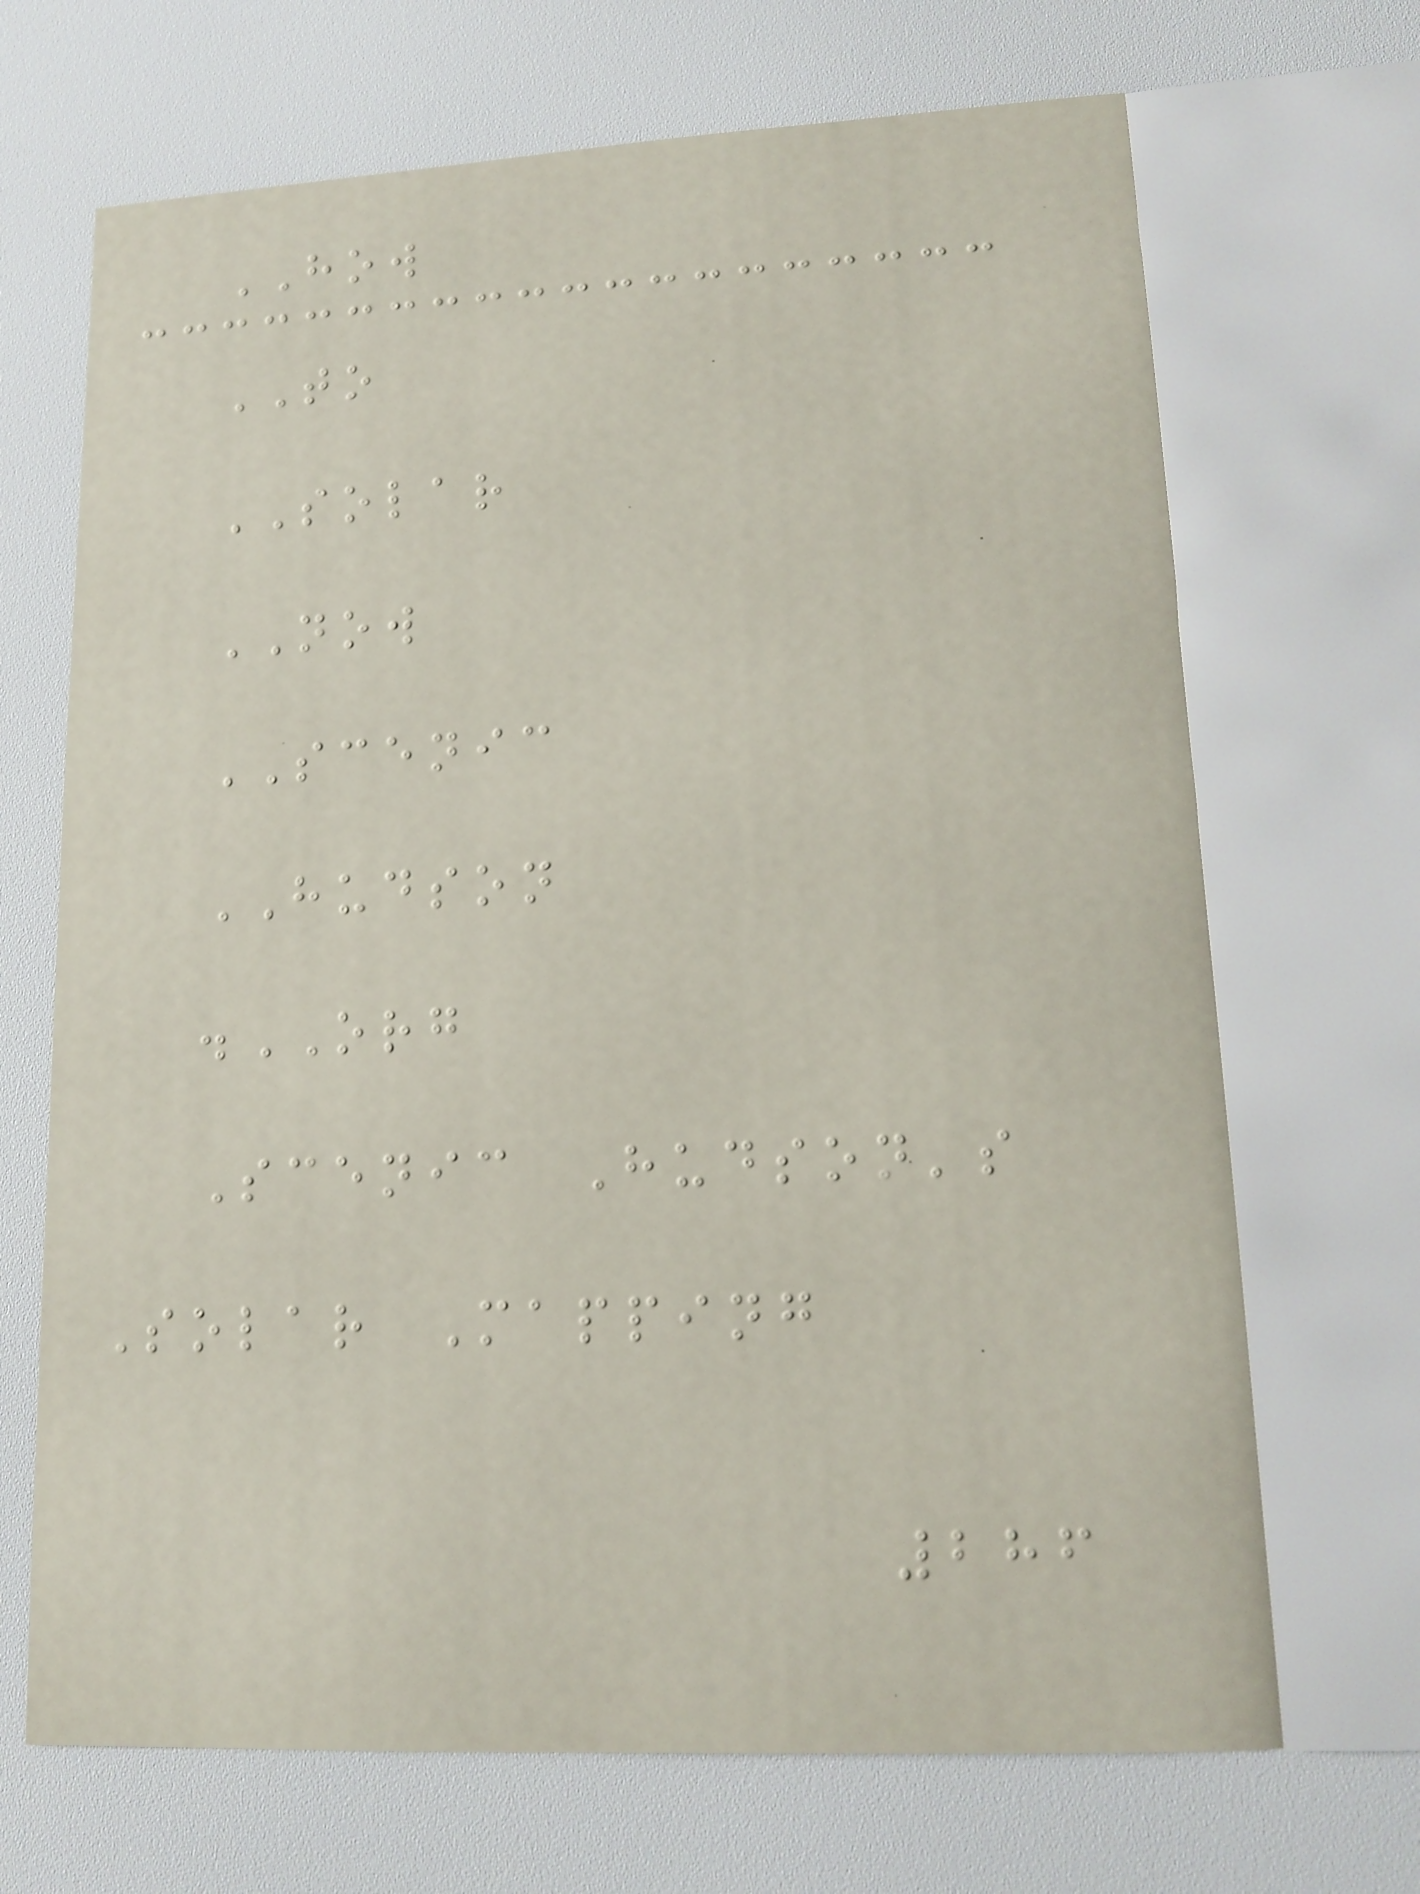HOW
TO
SOLAR
NOW
SCENIC
HUDSON
.ORG
Scenic Hudson's
Solar Mapping
286
